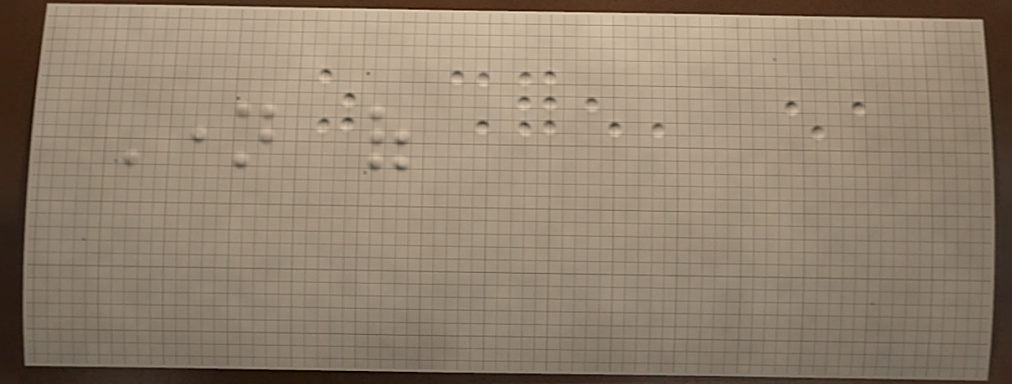Name of
